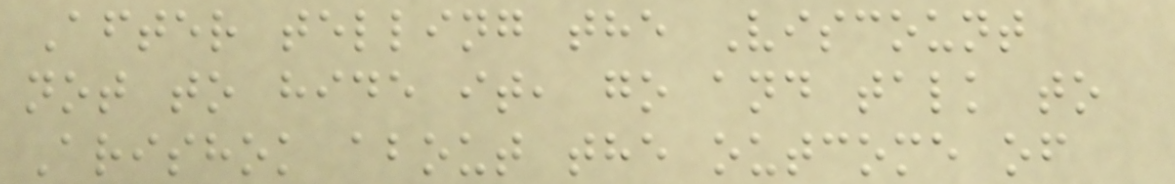After telling the Viscount
not to hide it, go and talk to
Arishok about the outcome of
